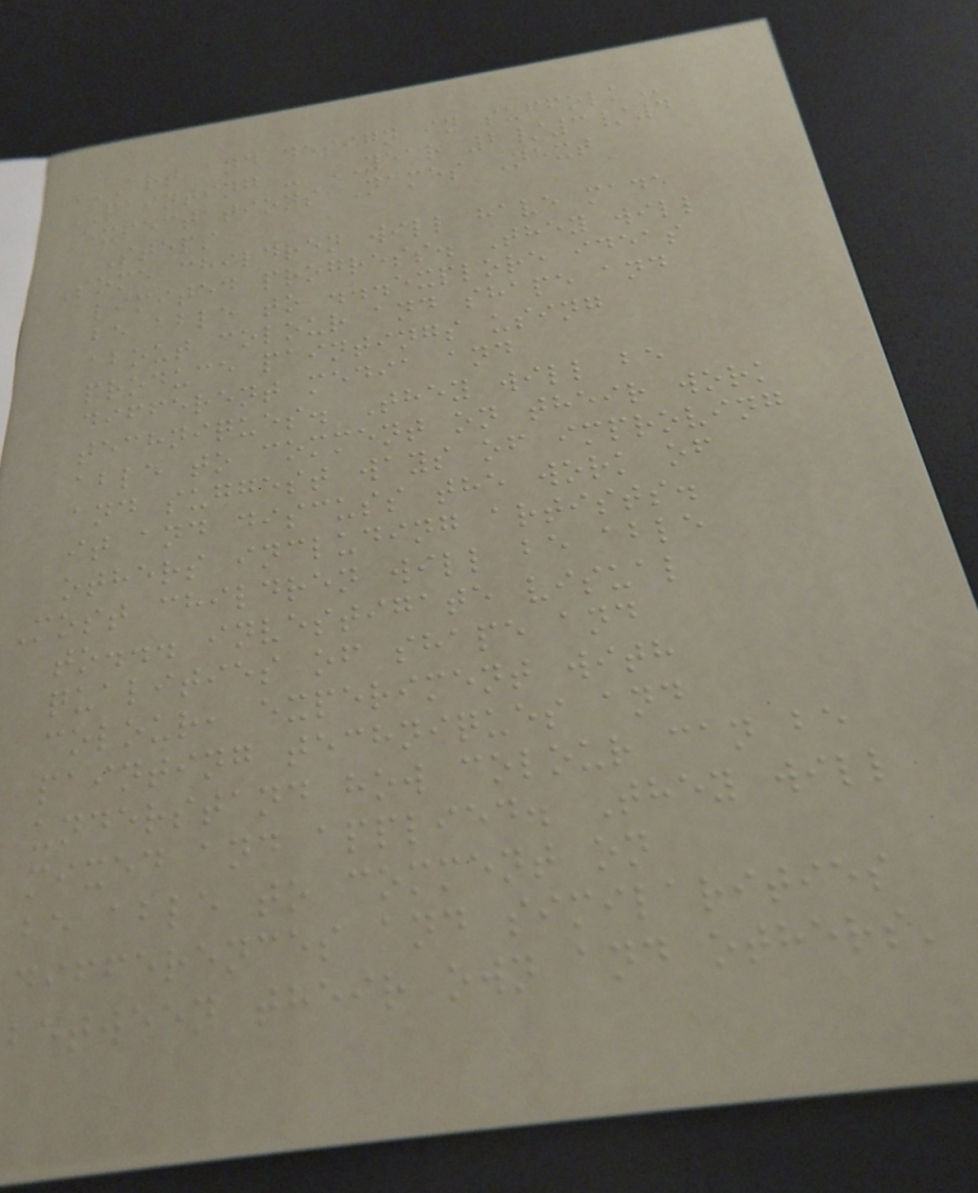ART AND DESIGN IN SUFFOLK
PAINTING - YEAR 2/3/4
Expectations Names Next
Steps
Some children will have made
limited progress. They will
be able to ...explore ideas
about colour and shape and
produce paintings using
different media and
techniques. They will be
able to comment on their work
and suggest ways of improving
it and discuss the work of
others including artists.
Most children will be able
to... investigate visual
qualities of shape and
colour, experiment with
painting techniques and
understand how colour can be
mixed and applied. They will
be able to comment on
differences and similarities
between their own and others'
